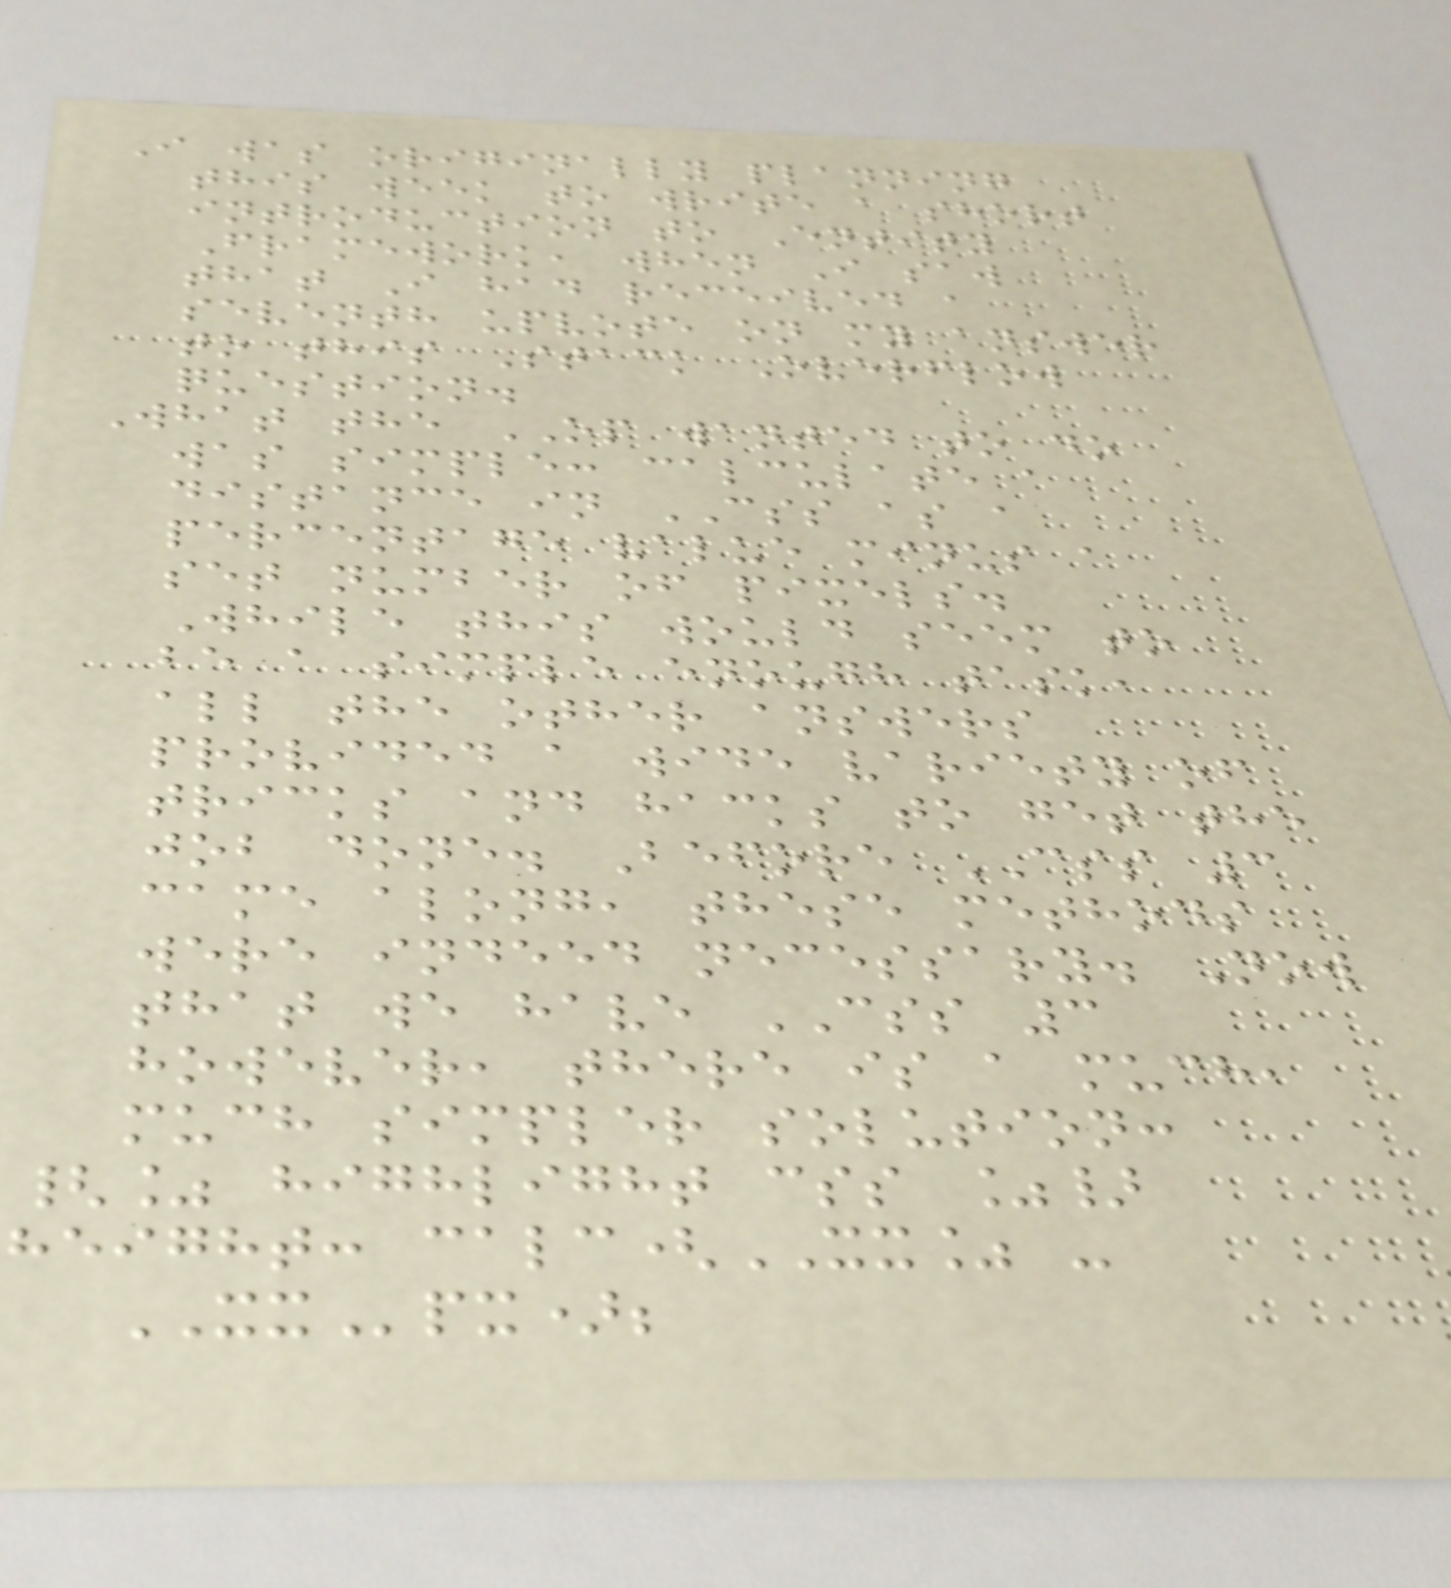I was originally planning
this week to write a short
introduction to Entity
Framework, when I saw
that I had received a
seventh upvote on my answer
to this Stack Overflow
question.
What the OP wanted to do
was simple: calculate a
distance in CSS as a
percentage value minus a
set number of pixels.
While this would seem to
be a simple enough task,
all the other answers
provided a wide variety of
tricks and hacks to get the
job done. Before CSS 3
came along, these methods
were indeed necessary. Now
that we have CSS 3
however, there is a much,
much simpler solution:
{% highlight css %}
height: calc(XX% -
XXpx);
